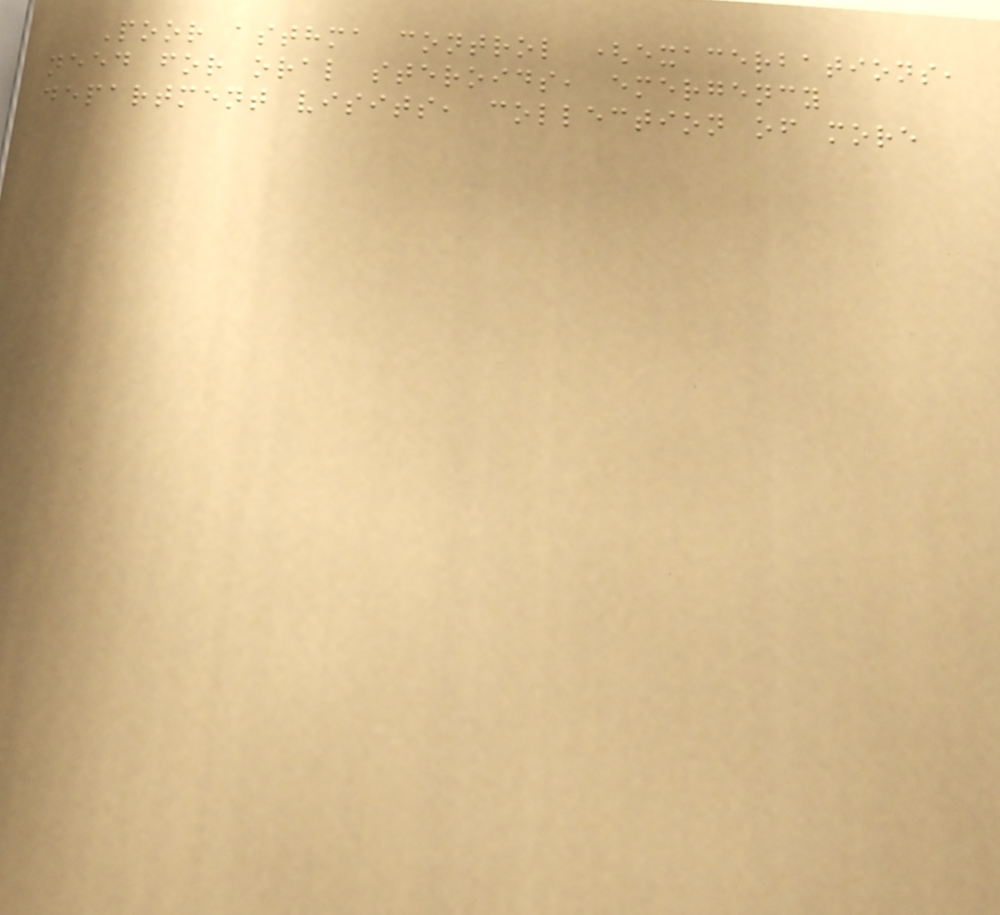Poor asthma control (exacerbations,
need for oral steroids, emergency
department visits, collection of more
